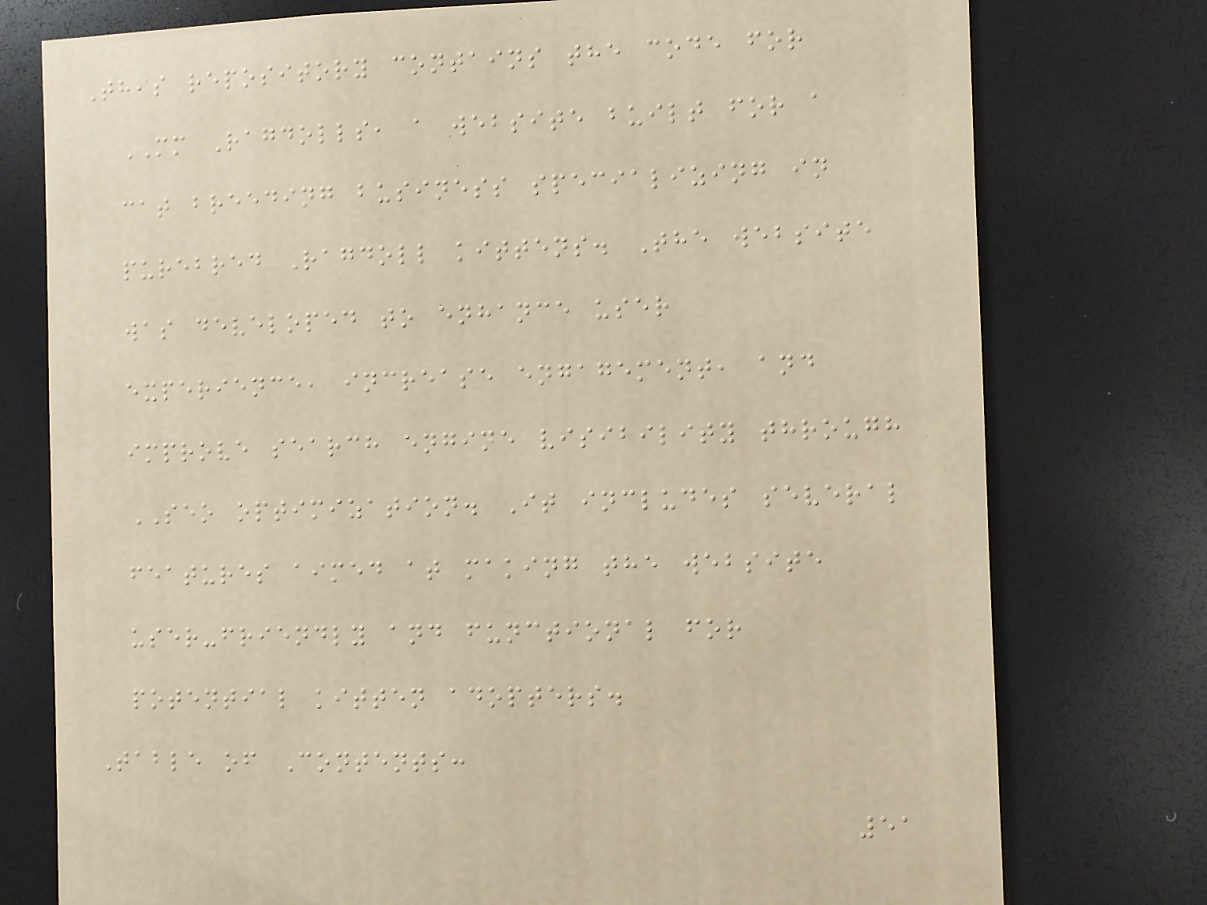This repository contains the code for
MM Ragdolls, a website built for a
cat breeding business specializing in
purebred Ragdoll kittens. The website
was developed to enhance user
experience, increase engagement, and
improve search engine visibility through
SEO optimization. It includes several
features aimed at making the website
user-friendly and functional for
potential kitten adopters.
Table of Contents:
51
